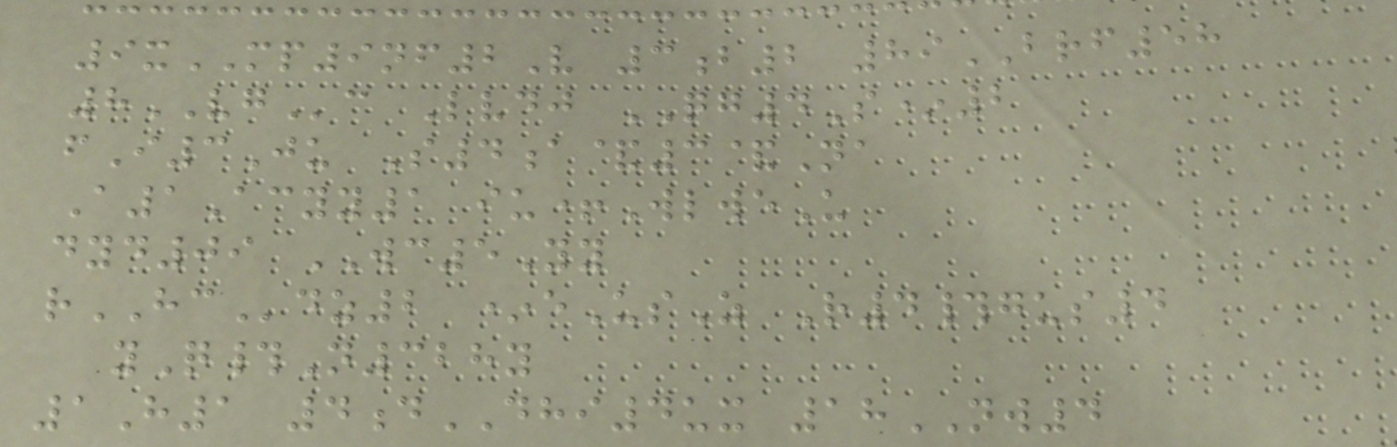9xMP9nf2V 3b2 89BRF58
8VGc Lvdj QG4S*2
fI3Ju S4a&3&Na
A1Acyy1 iu+WlweU
dyd09 WC5Yy
rHCdz2 *eUsZ R4#gus4
yQ#N328y
1H1 4dDHI4ux 18NW4
